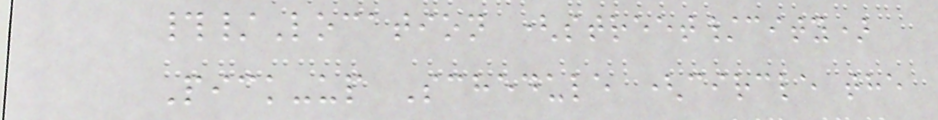#/Location (street/city)
Pick-up Schedule (circle the
